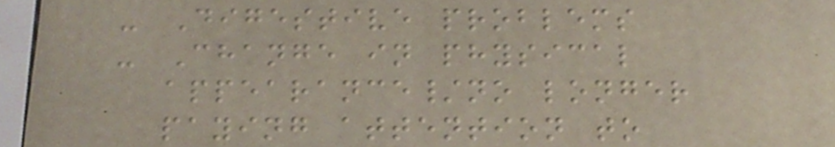- Digestive problems
- Change in physical
appearance/no longer
paying attention to
